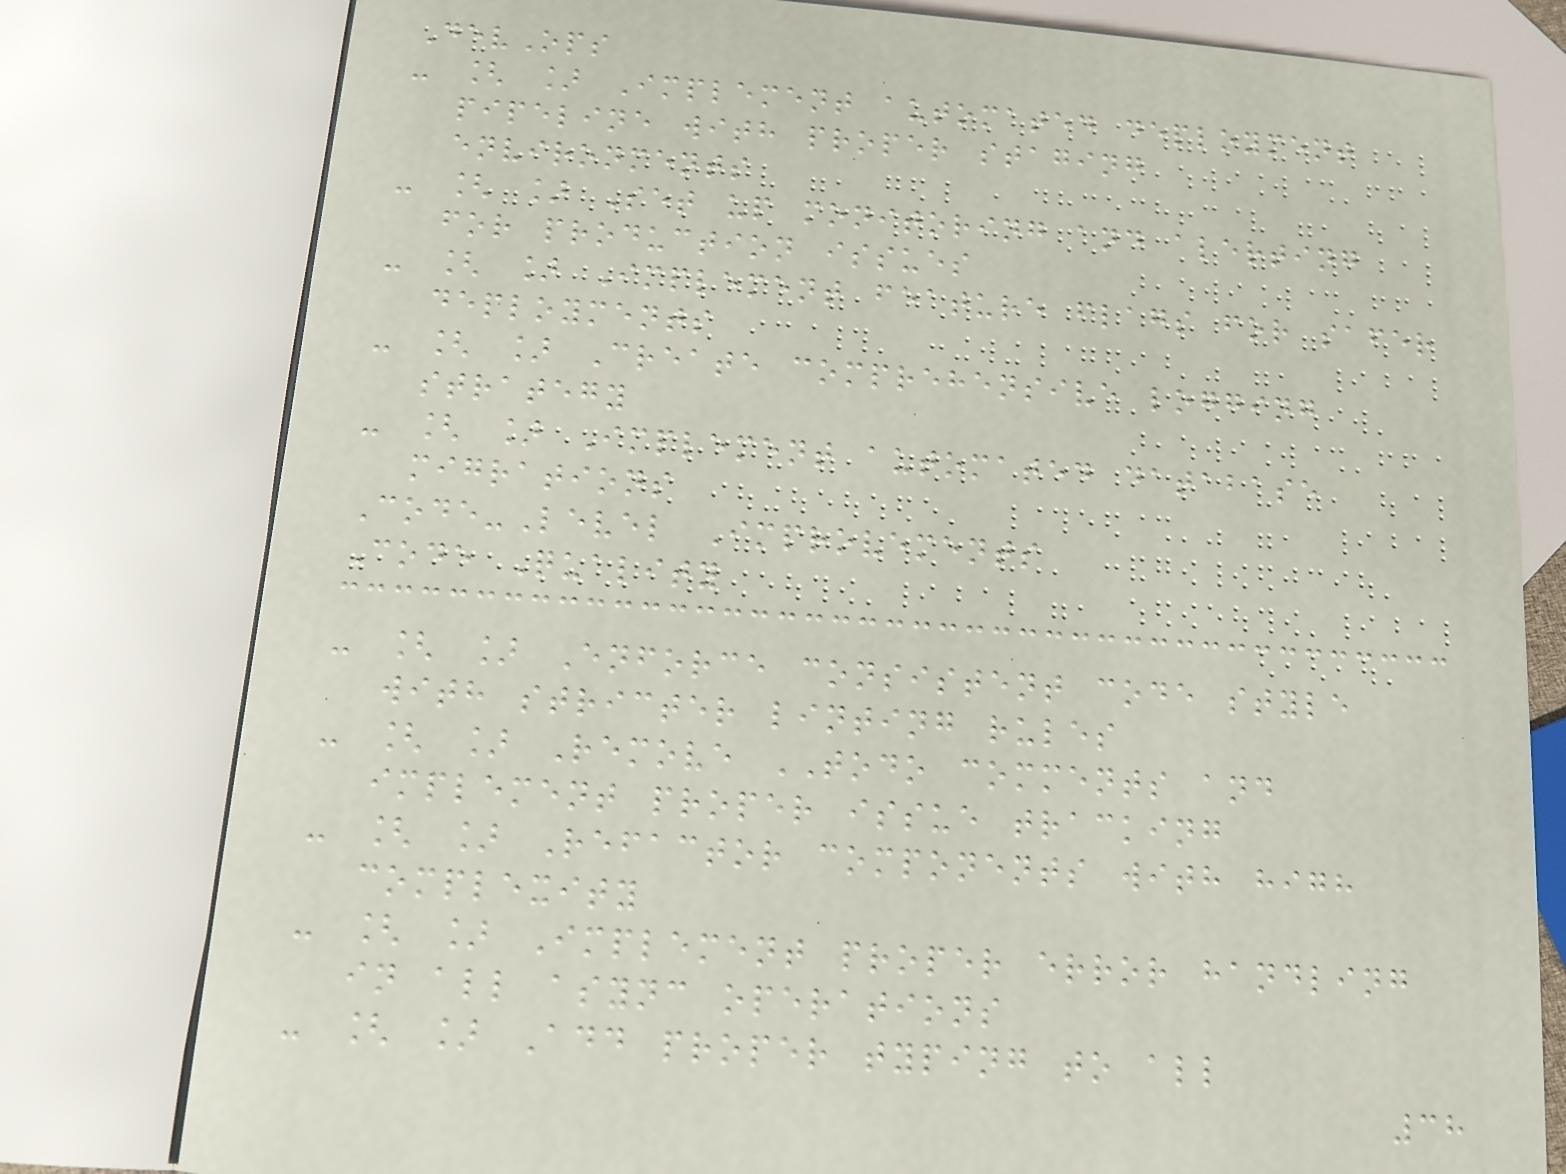DevOps
- [ ] Implement automated deployment
pipeline with proper staging
environments
- [ ] Set up monitoring and alerting
for production issues
- [ ] Implement feature flags for safer
deployments
- [ ] Create comprehensive logging
strategy
- [ ] Implement automated database
migrations
Code-Level Improvements
Code Quality
- [ ] Enforce consistent code style
with stricter linting rules
- [ ] Remove TODO comments and
implement proper issue tracking
- [ ] Refactor components with high
complexity
- [ ] Implement proper error handling
in all async operations
- [ ] Add proper typing to all
38
